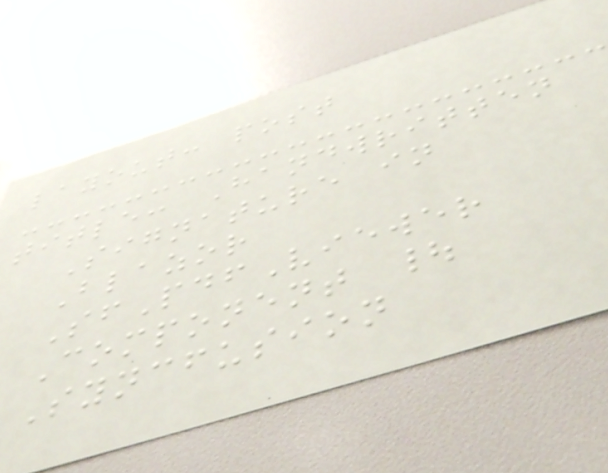layout: post
title: Handwritten
Signature in
Blazor
SfPdfViewer
Component |
Syncfusion
